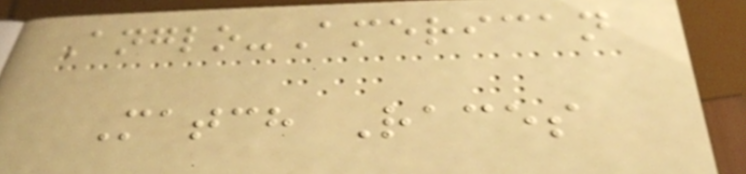Anglo-American
Match Races
